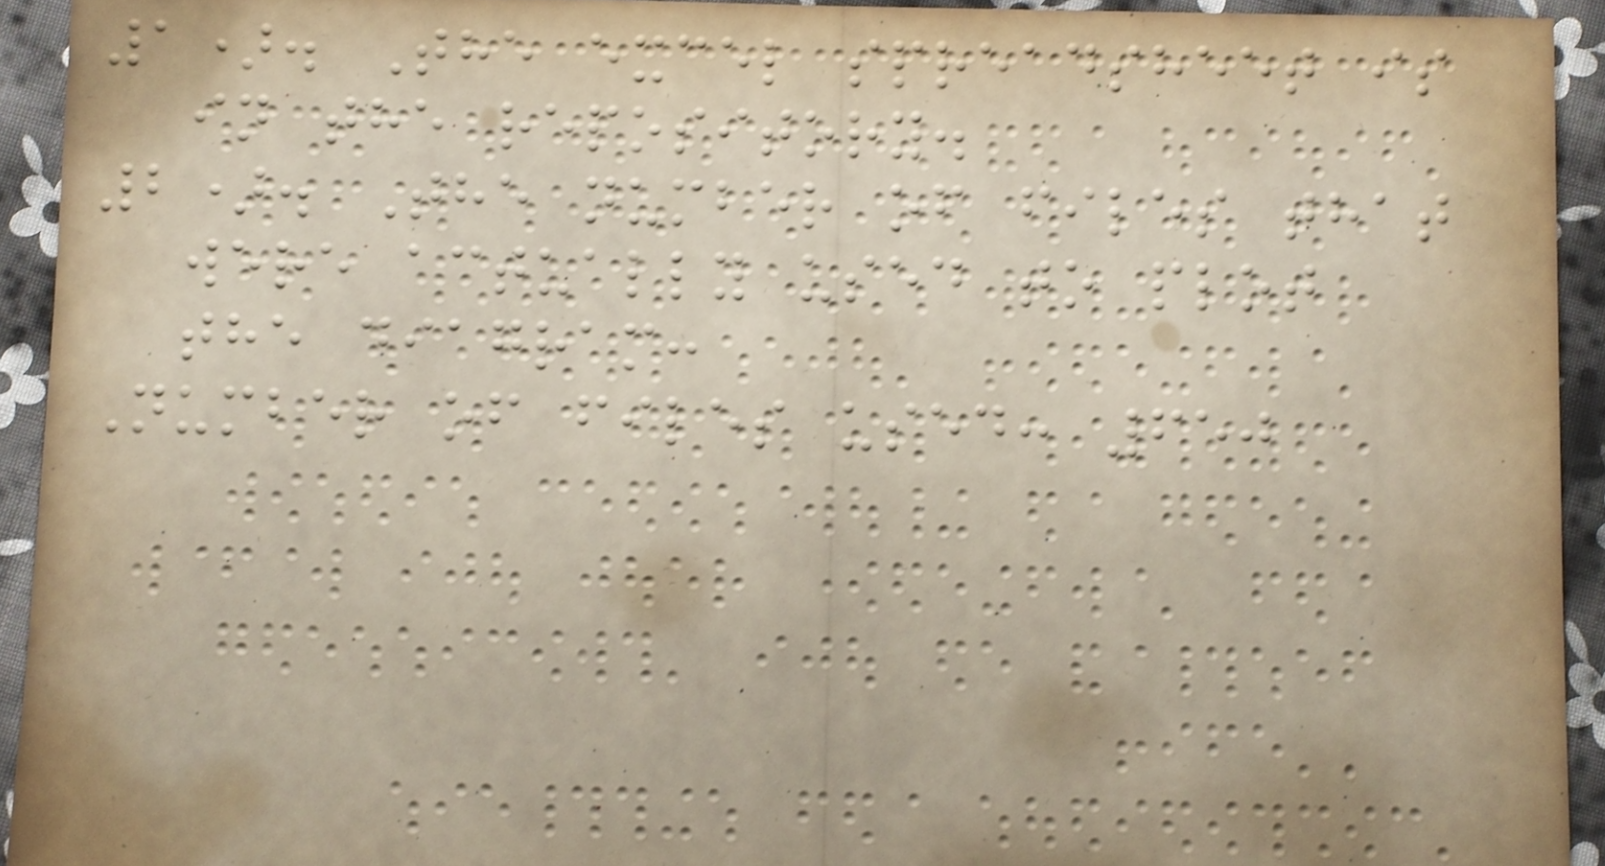1). The excel spreadsheet is
in the repository.
2). The number of files that
were actually used to plot
the diagram:
Number of files used: 650
